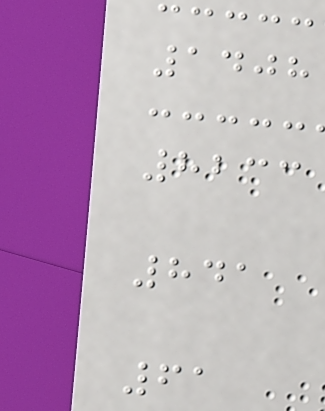1408
8233
841
61
